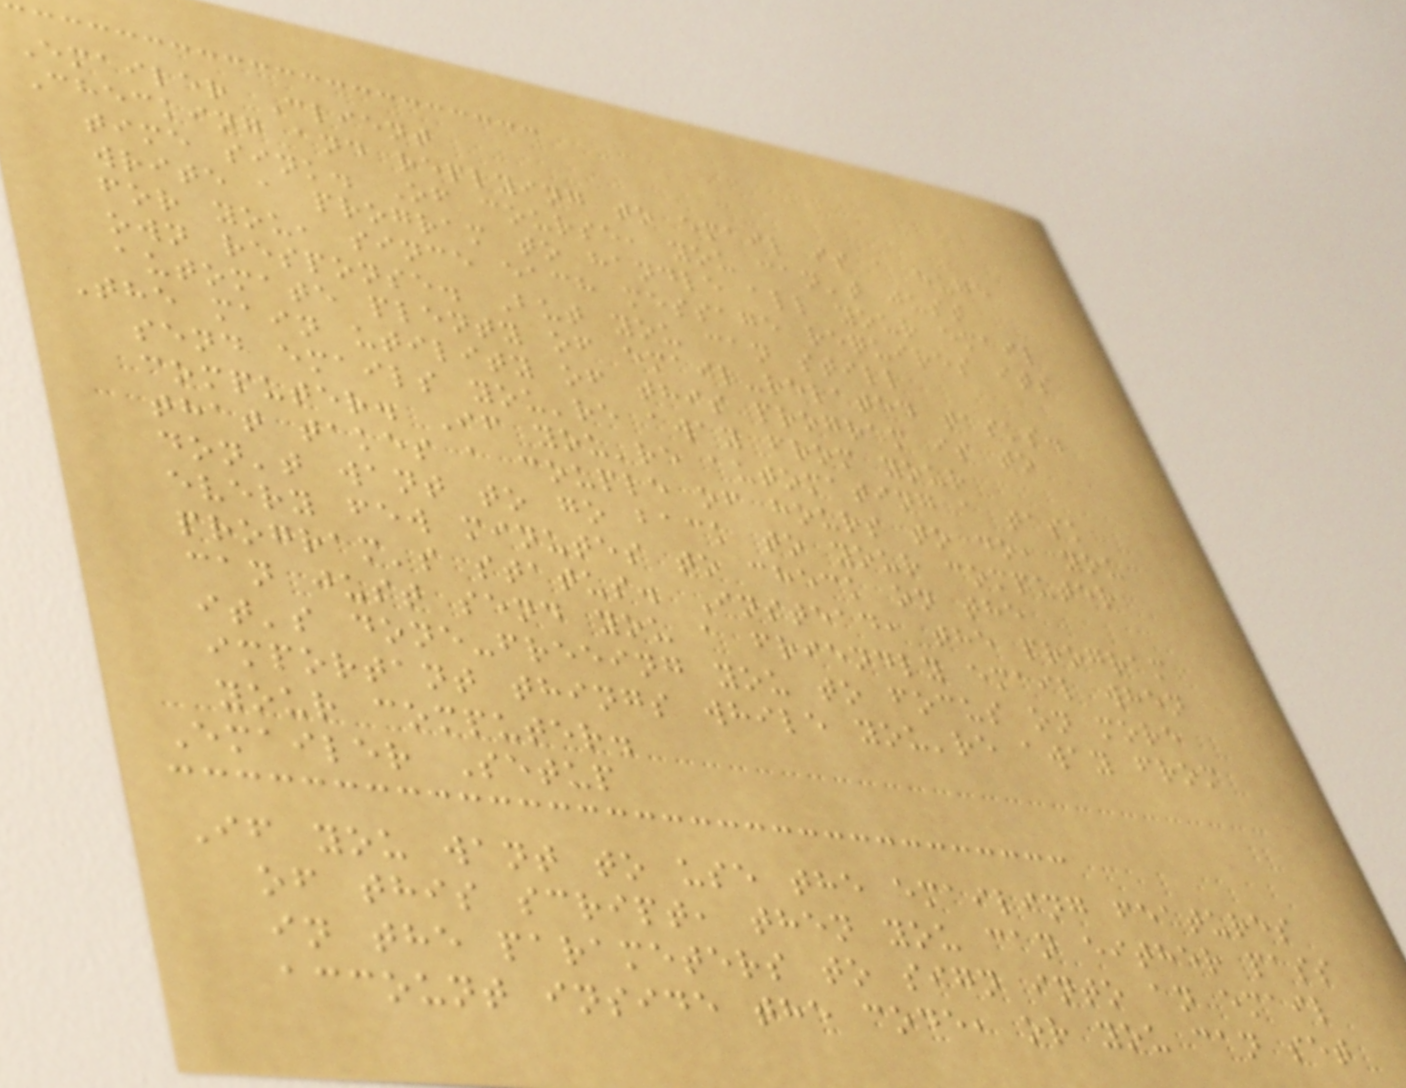Emailer Client
Checking and replying to email is a huge
time sink. Of course, you can't just
write a program to handle all your email
for you, since each message requires its
own response. But you can still
automate plenty of email-related tasks.
The main utility of this program is to
send emails you're away from your
computer. If you're automating a task
that takes a couple of hours to do, you
don't want to go back to your computer
every few minutes to check on the
program's status. Instead, the program
can just send you a friendly email when
it's done-freeing you to focus on more
important things while you're away from
your computer.
Emailer Setup
If you want to use the emailing features
of this script, then you can either pass
in the parameters to sign into an email
account inside the code, or you can set
